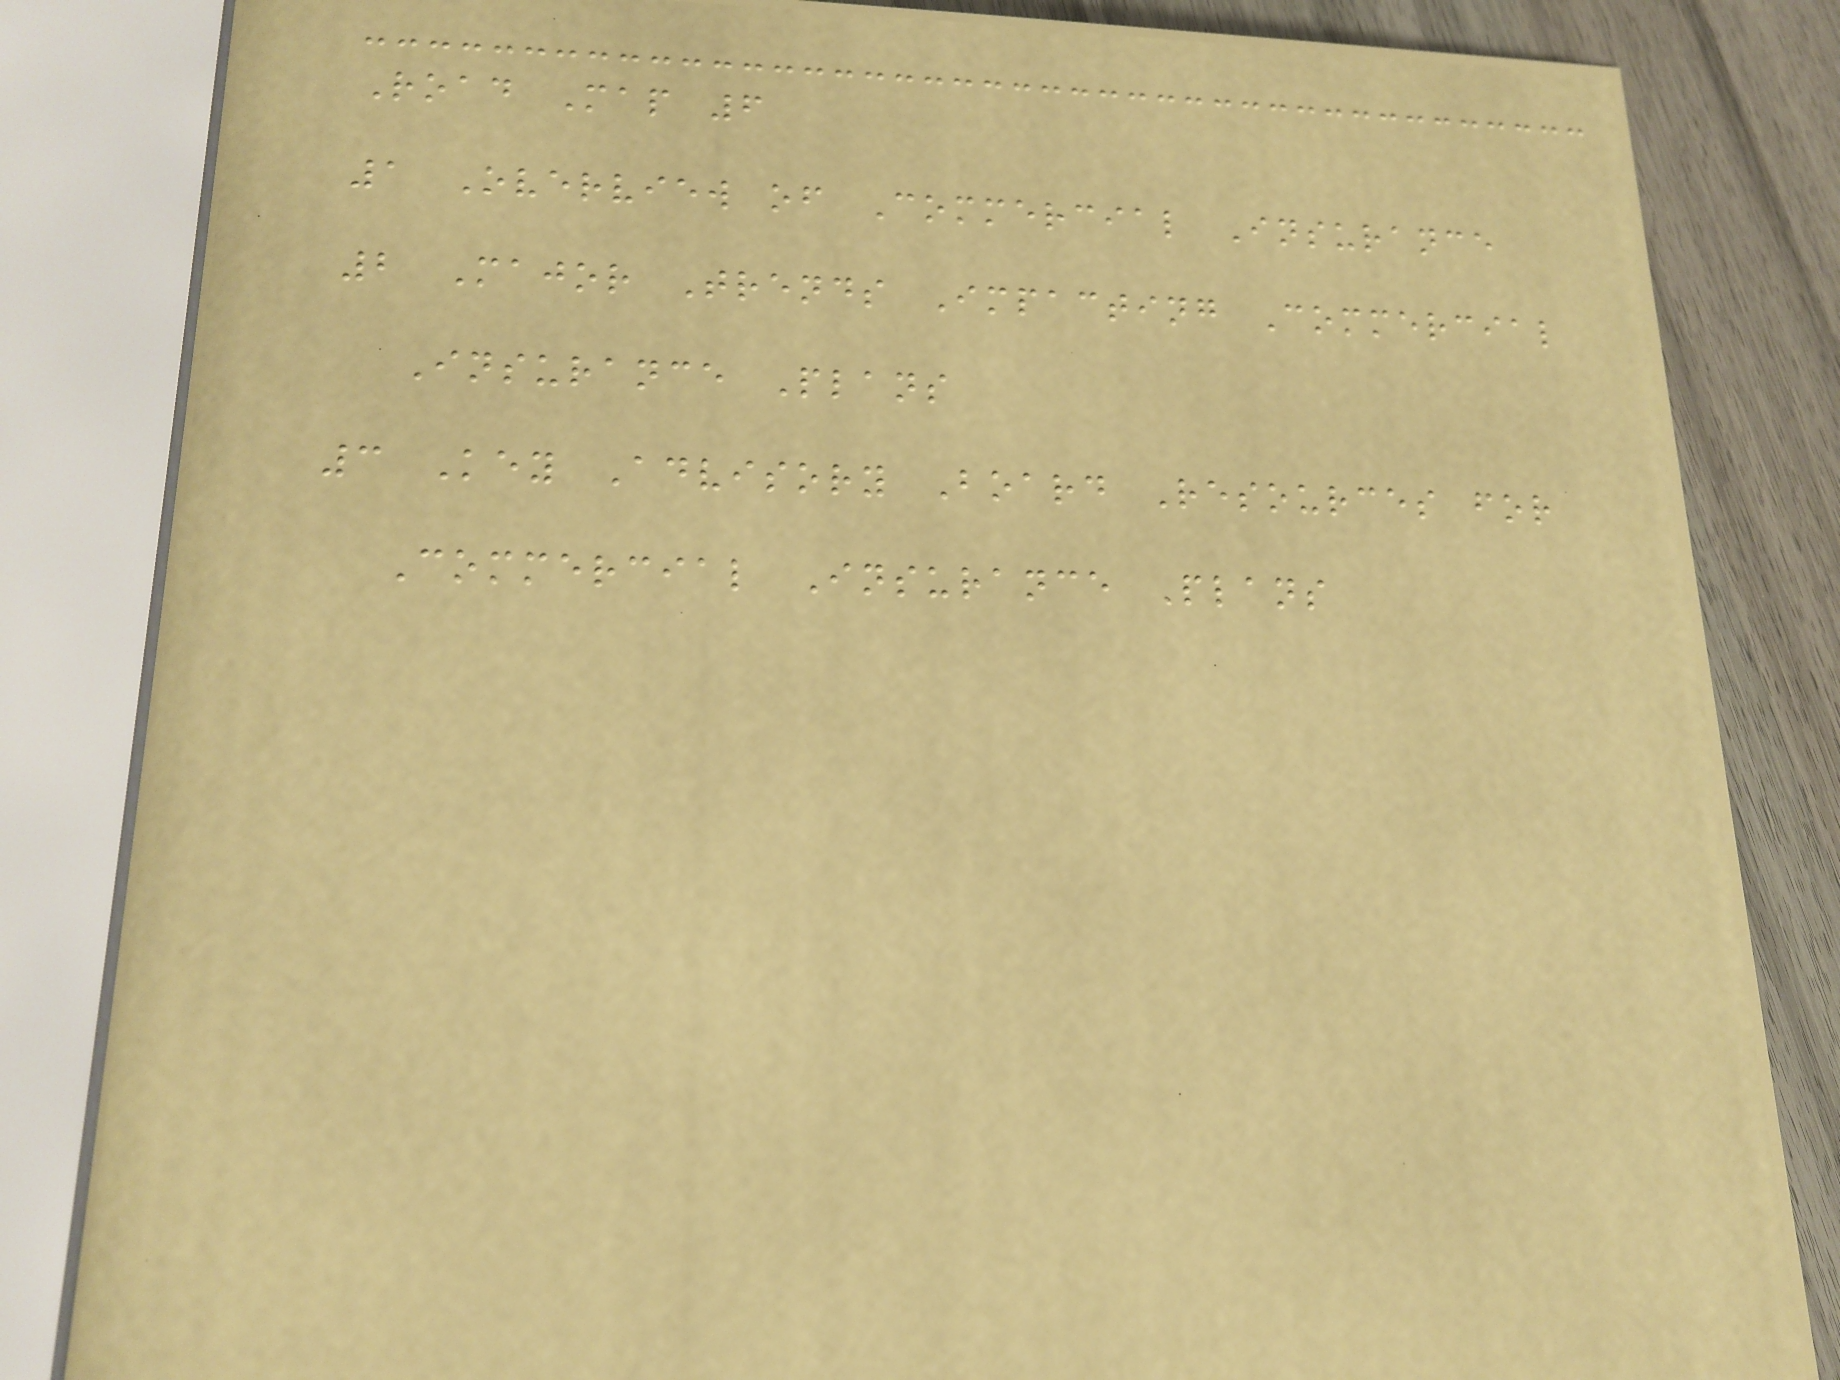Road Map 6
1 Overview of Commercial Insurance
2 Major Trends Impacting Commercial
Insurance Plans
3 Key Advisory Board Resources for
Commercial Insurance Plans
